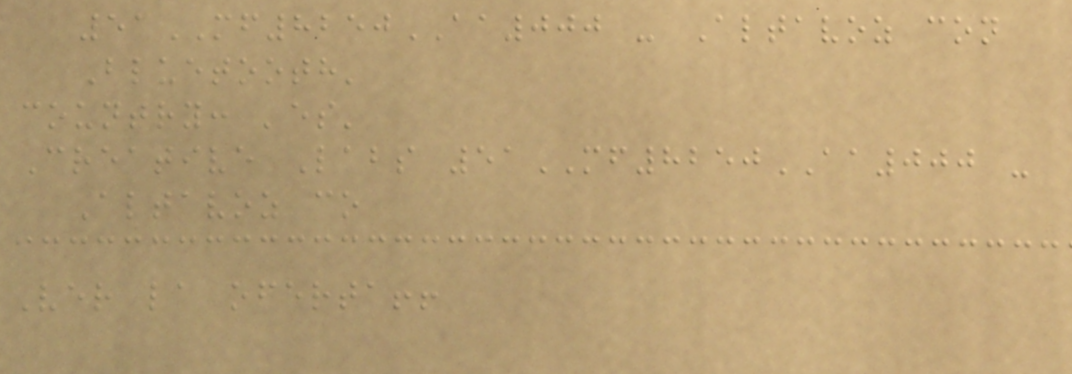51MF8250AA000 - Altavoz con
Bluetooth'
country: 'es'
Creative Labs 51MF8250AA000 -
Altavoz co
Ver la oferta!!
